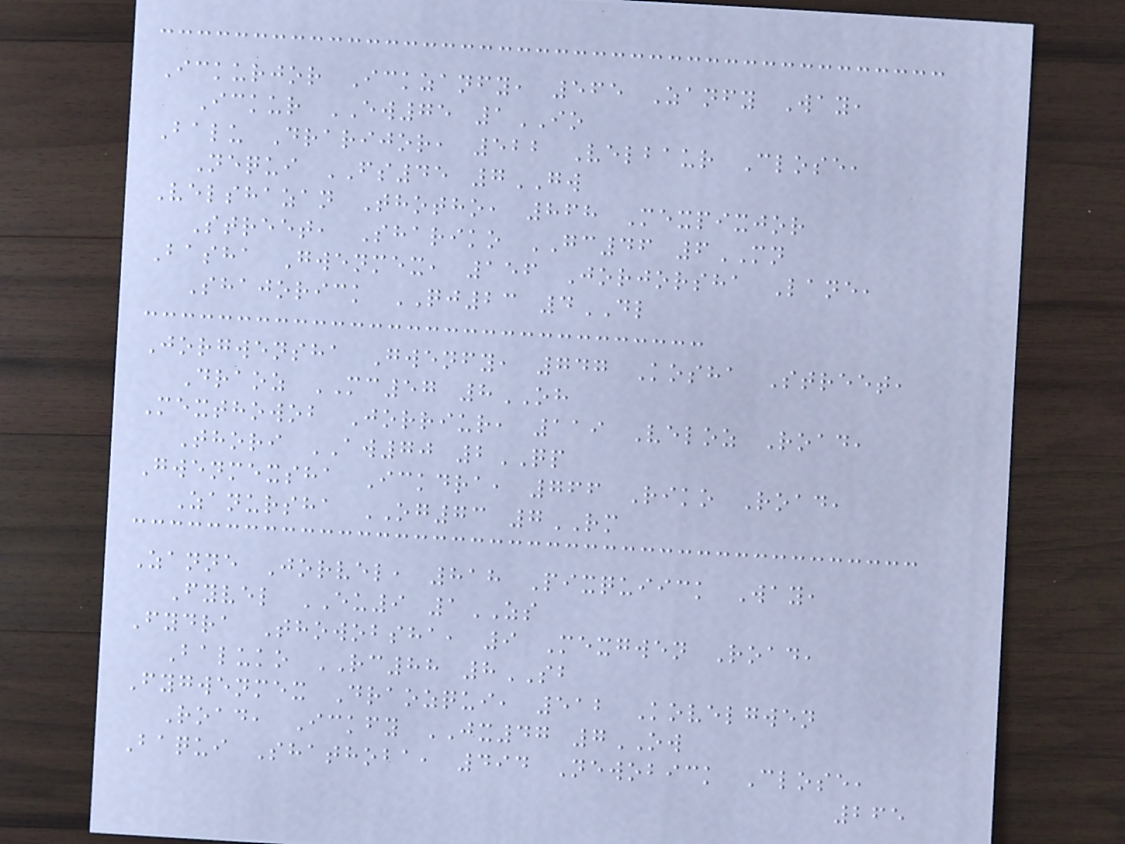Ickurjor Ickzanfy, 565 Zanfy Way,
Ickur EW75 1IO
Balu Drarijor, 522 Velbaur Close,
Nequi FS45 7GW
Velshazan Thotho, 868 Mexpixjor
Street, Shariko GC46 6MN
Basha Gwenmex, 156 Jorjorsha Lane,
Shajorick QJ23 4DL
Jorgwensha Gwenfy, 747 Kosha Street,
Draoz MC57 8OH
Mexthowob Jorriur, 119 Veloz Road,
Thori AW70 2QP
Gwenmexsha Ickdra, 766 Riko Road,
Zanursha OG73 7RM
Zanne Jorvel, 818 Pixquiick Way,
Fyvel EU9 1ZS
Fydra Thowobsha, 9 Mexgwen Road,
Baluko RC88 8SB
Fygwenmex Draozqui, 512 Kovelgwen
Road, Ickfy JX47 7OW
Baqui Shathoba, 494 Newobick Close,
265
